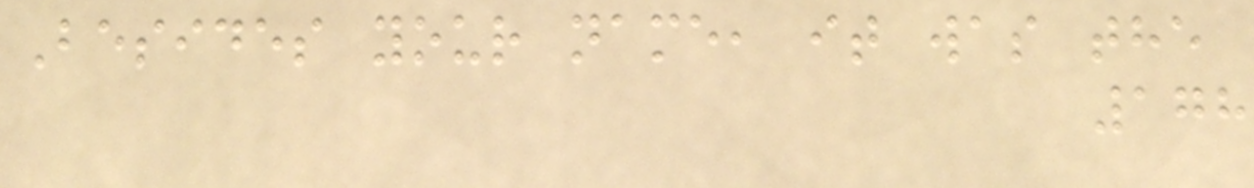Besides your name, it was the
178
